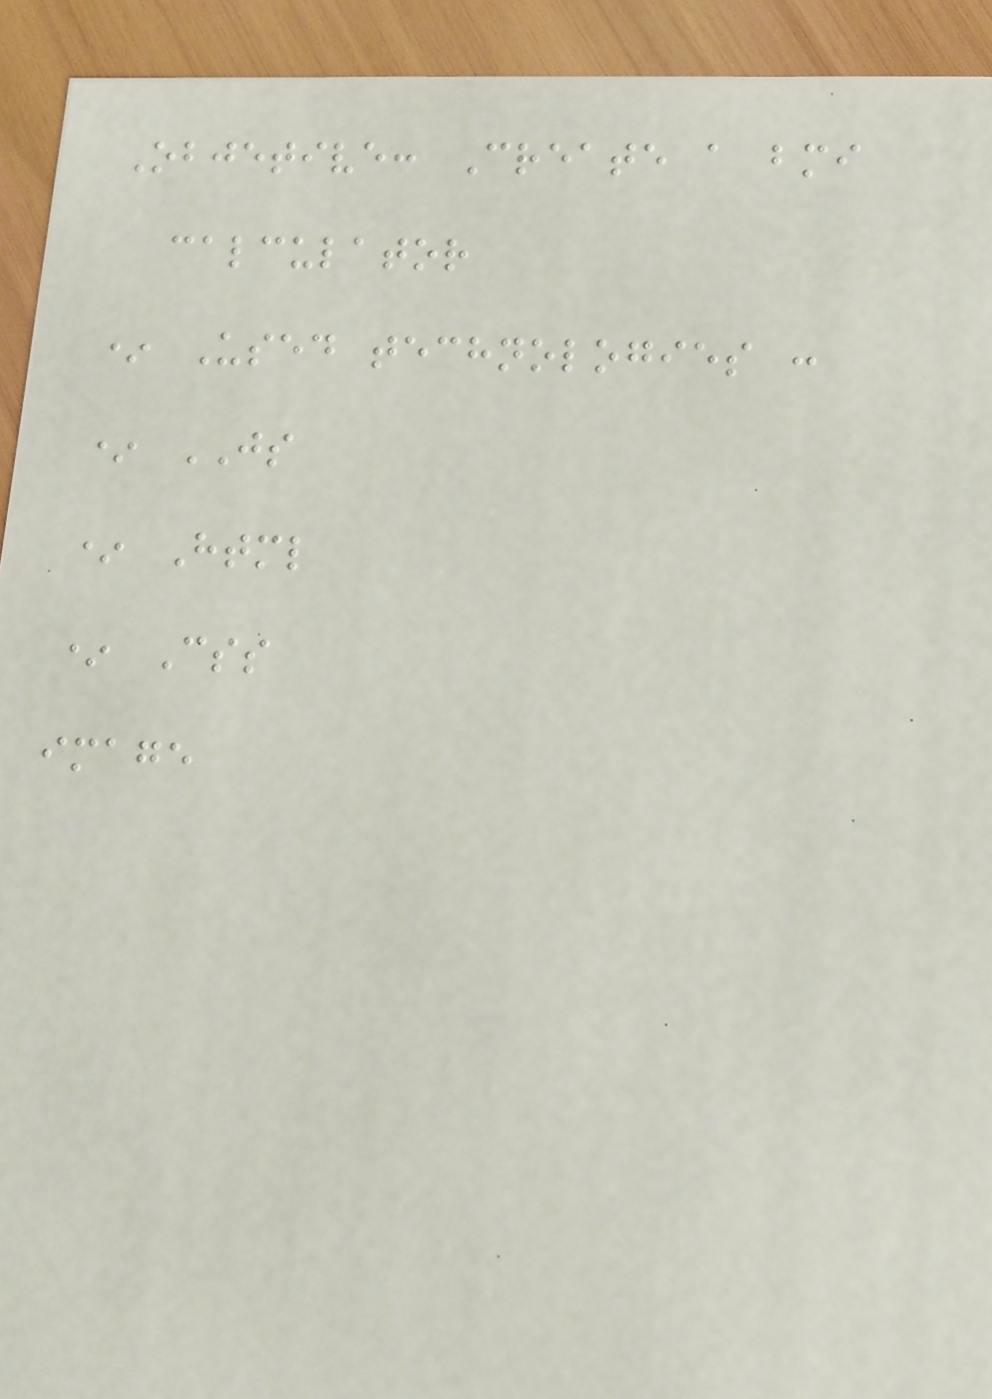Objetive: Create a bmi
calculator
* Used technologies :
* JS
* Html
* Css
image
